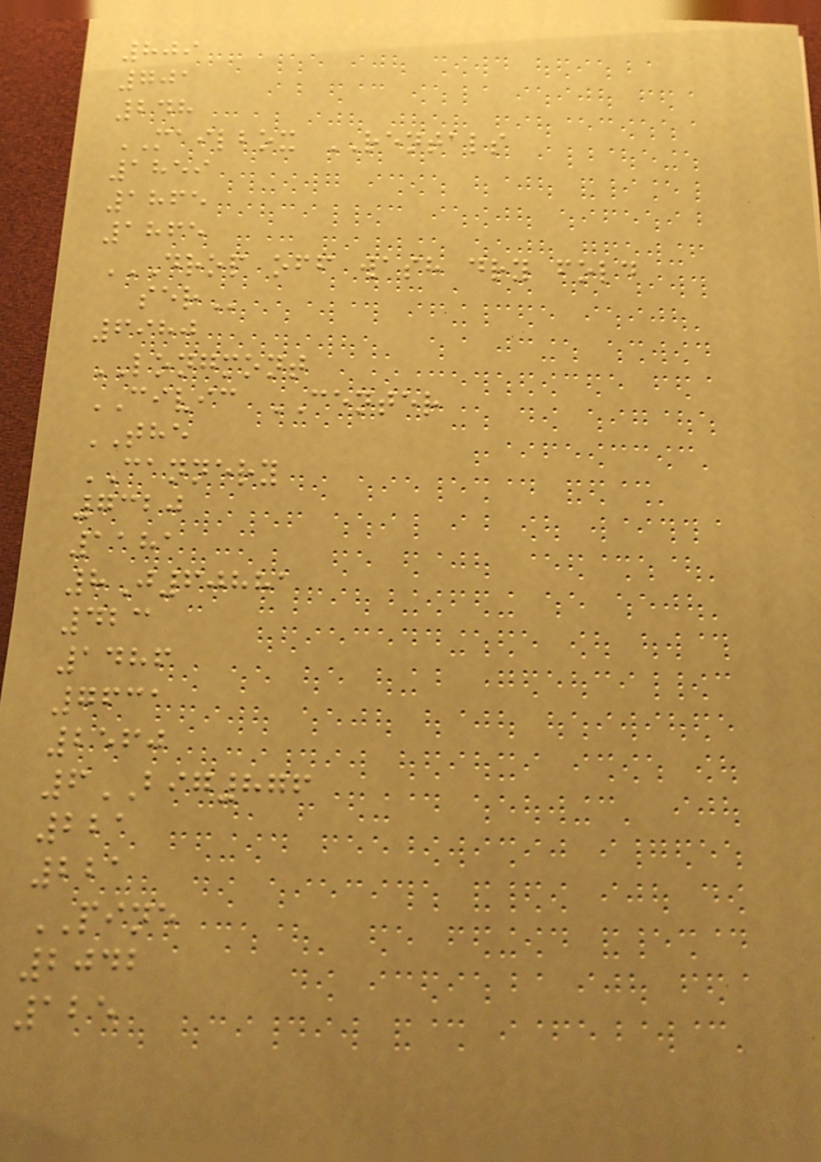809
701
248
MAILBOX RENTALS
1859
1865
1865
DROP OFF WASH DRY FOLD
SER
6980
LONGMONT
CIVIC CENTER
THE
CANNERY
7320
1181
8J60881
423
1486
7631
2560
6BIG876
221
221
PINE
2042
125
